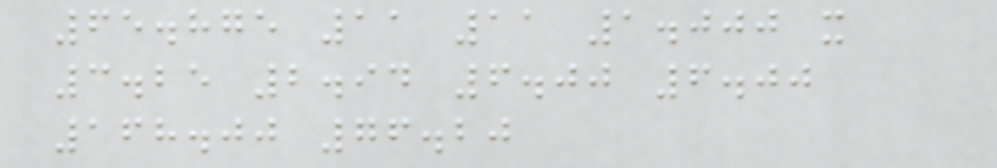65.875 11 11 1.000 x
3.25 2.94 6.00 6.00
168.00 76.20
